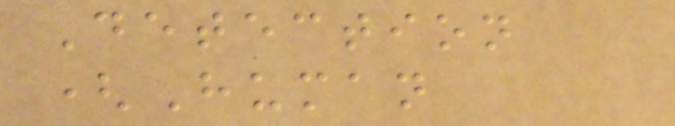Detection
(Human
